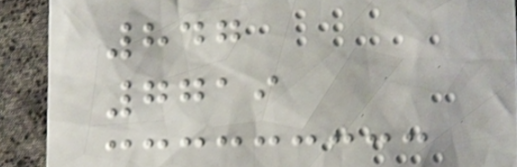847
7719
